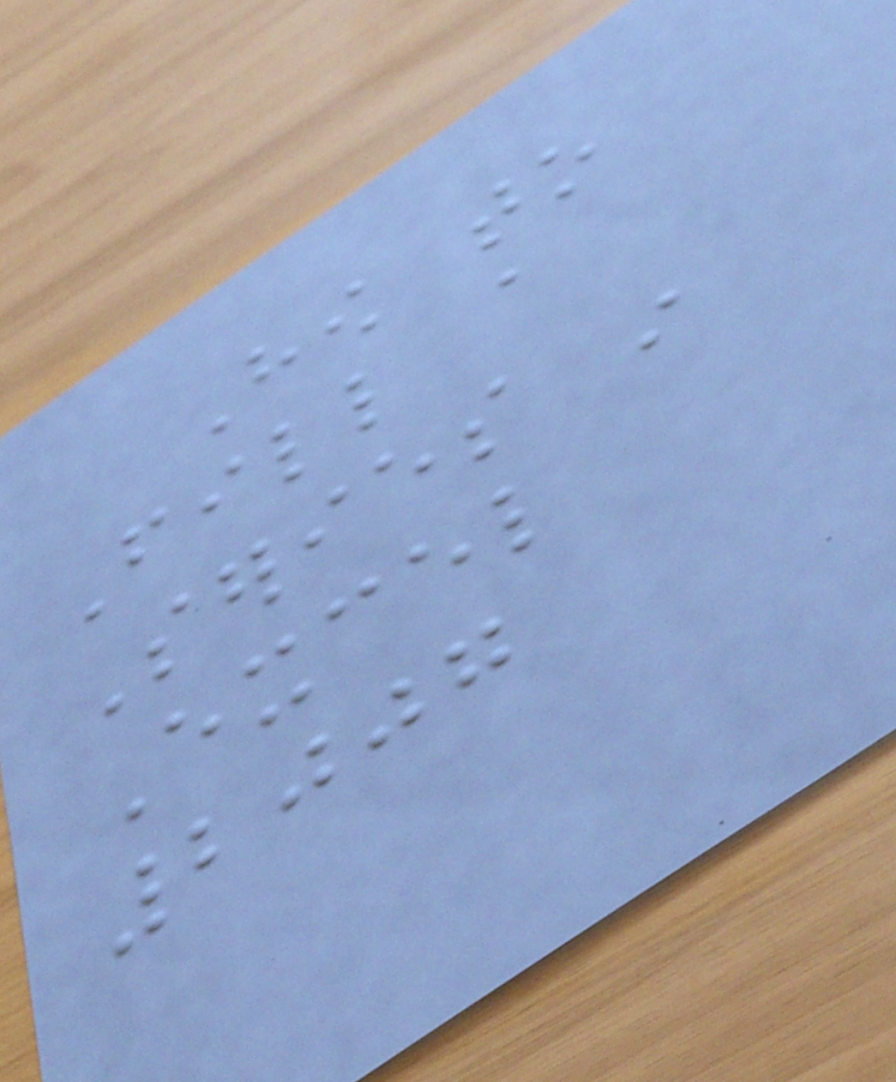How to
Fill a
Series in
Excel
2007
